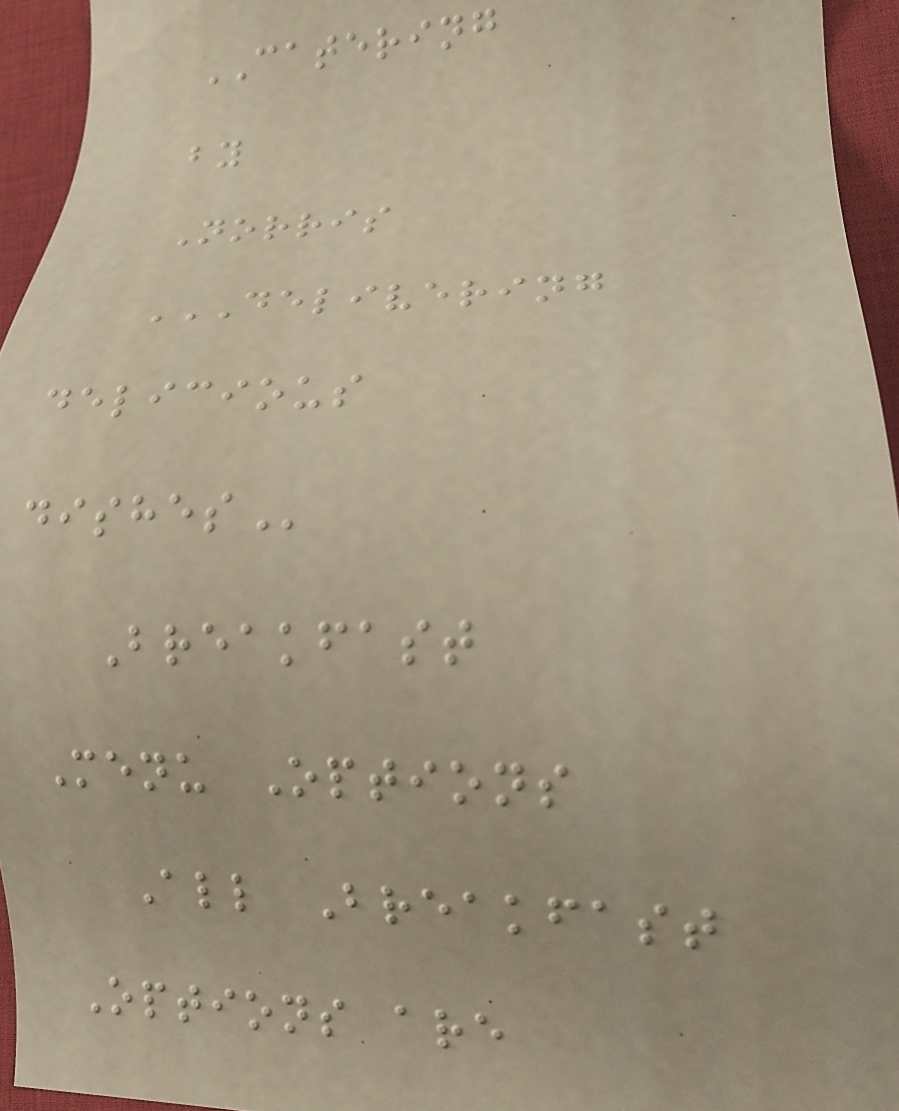CATERING
by
Norris
DELIVERING
DELICIOUS
DISHES
Breakfast
Menu Options
All Breakfast
Options are
